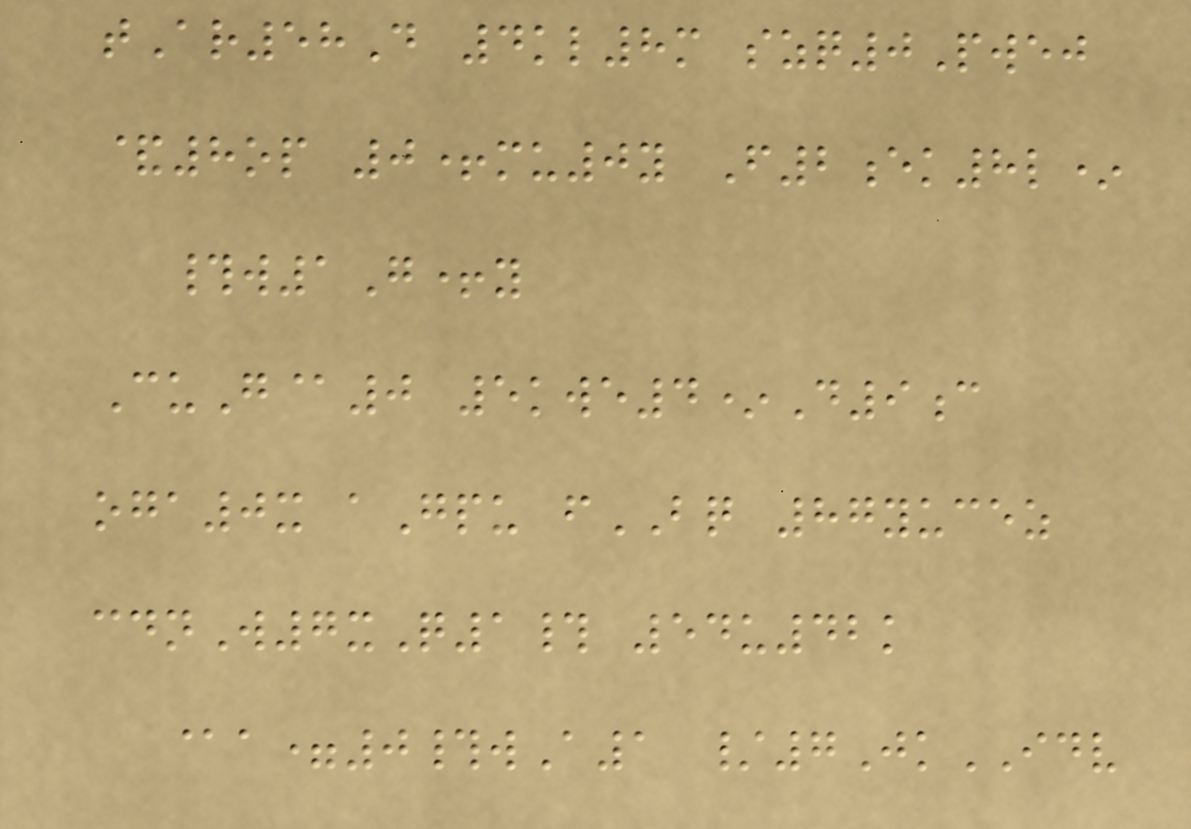tAr58D 4kl8m szq0Pwej
&8op 0+mu0y F2ek8l*
#w1G+y
CuG@0 5kwe4*D9c
oga0x aGpu fBQ 87yucez
cdnW7xQ1# 54u42k
@a=0#wA1 /7JkIDV
